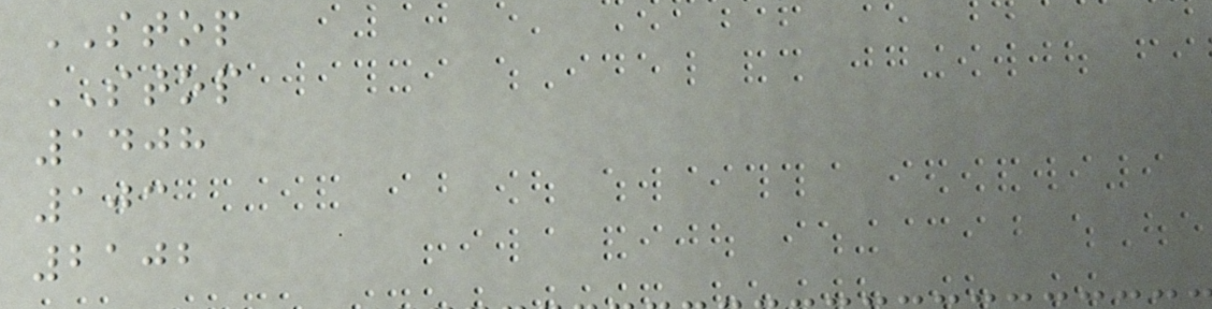STOP
STOP
1408
103
2102
